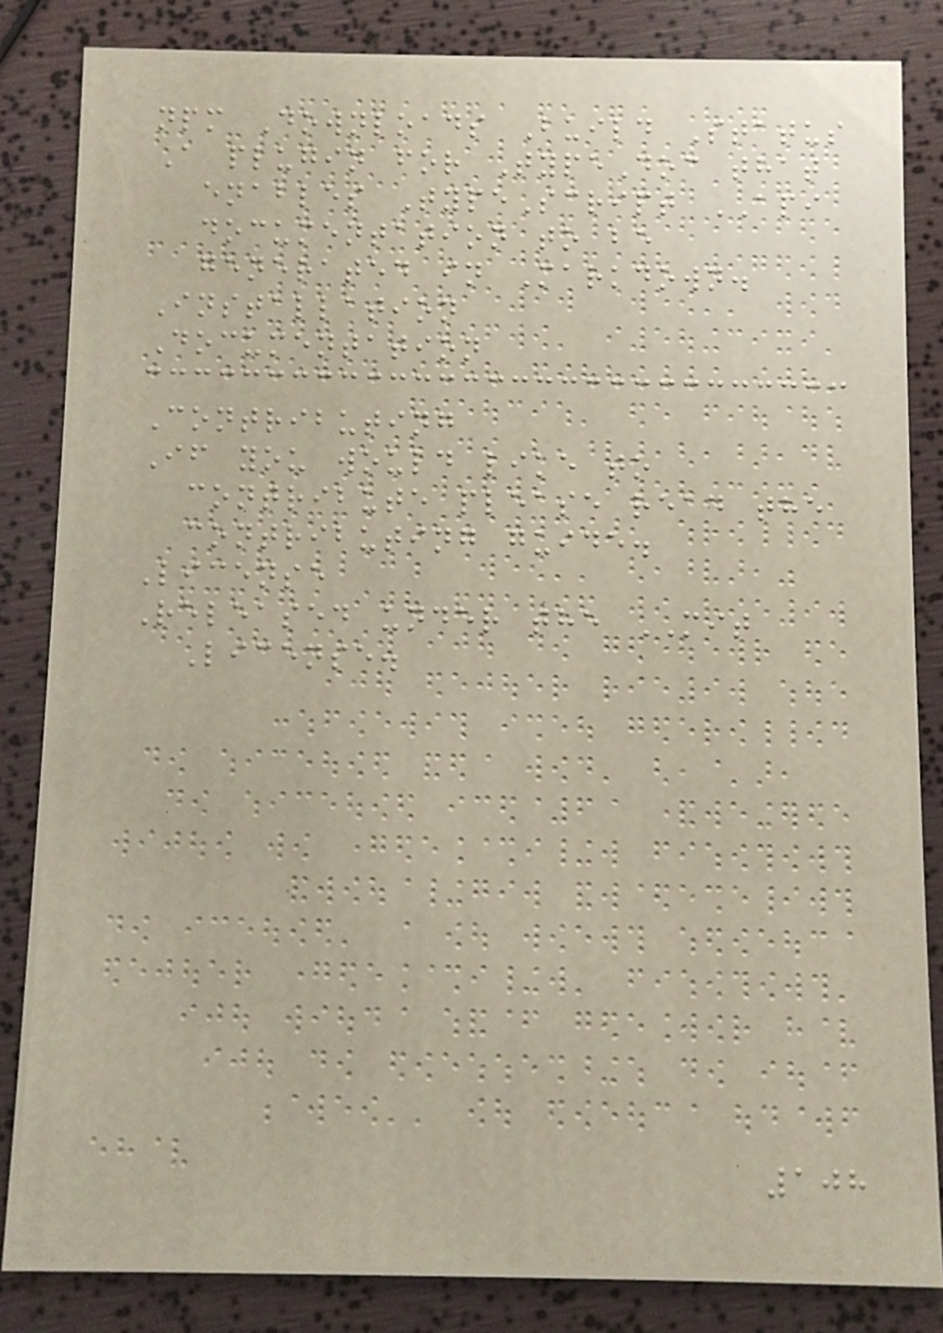npm Downloads Build Status
A plugin for TypeDoc that
enables TypeScript API
documentation to be
generated in Markdown.
Installation
Documentation
Contributing
If you would like to
contribute please read the
contributing guide.
License
Released under the MIT
License.
108
